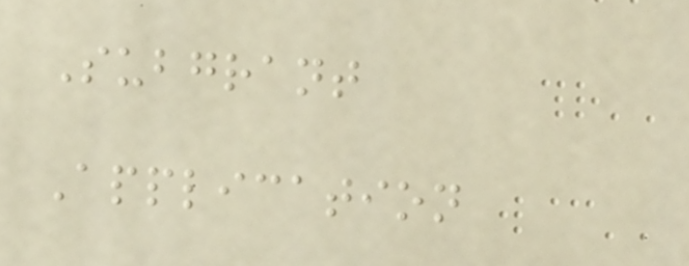Subgrant
Application
